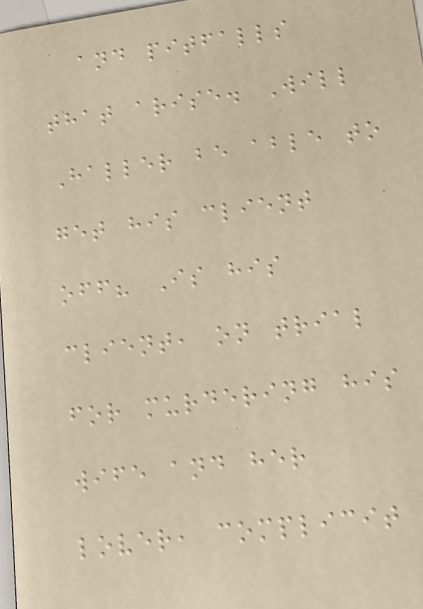and pitfalls
that arise. Will
Haller be able to
get his client
off? Is his
client, on trial
for murdering his
wife and her
lover, complicit
